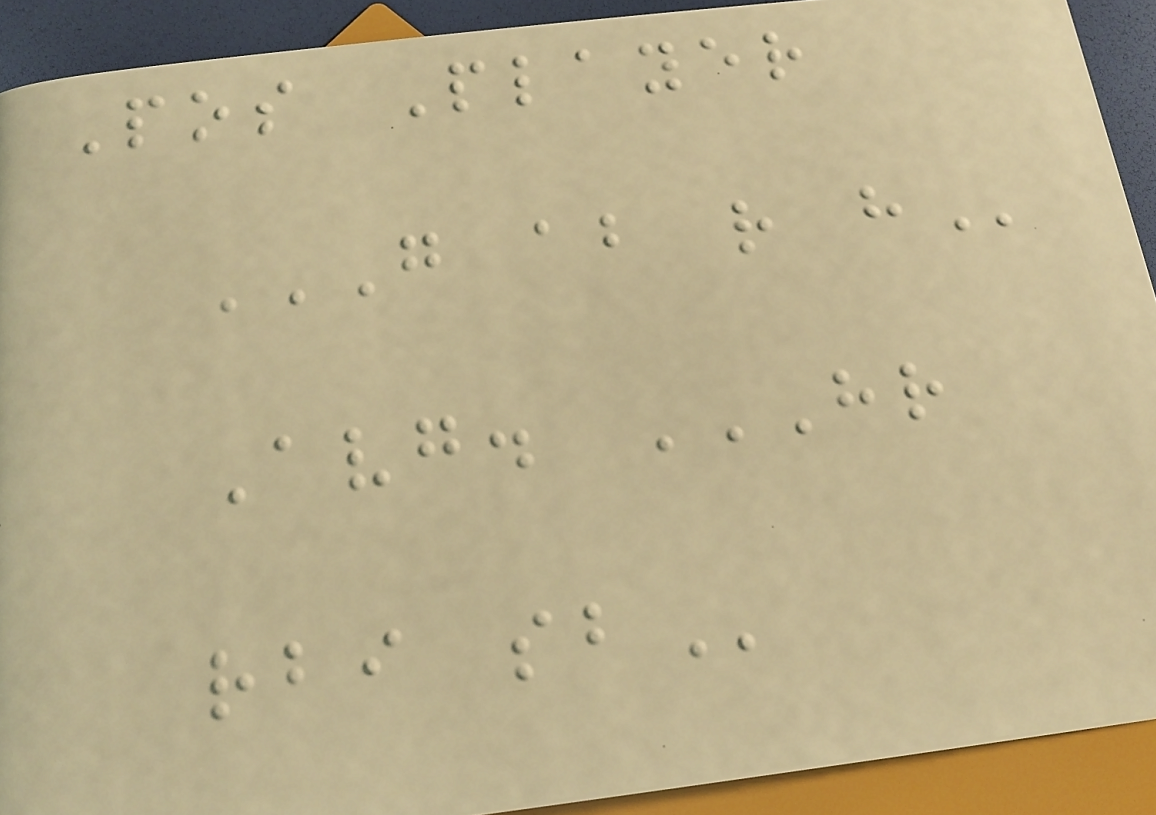Pos Player
G AB R H
Avg. HR
RBI SB
